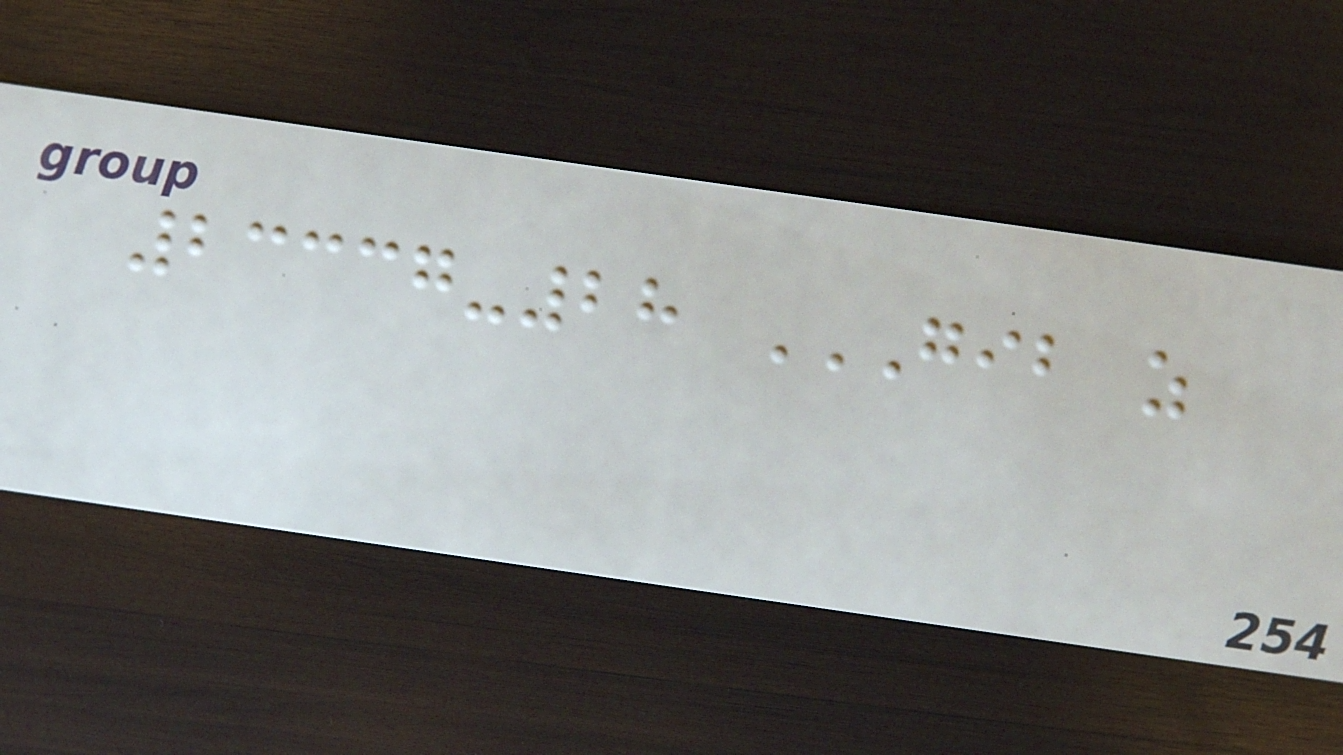23337-28 GIB Z
